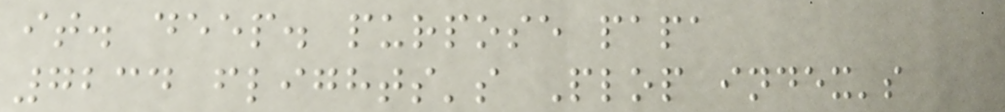it. deep. purpose papa
7234 flights's Plop index's
